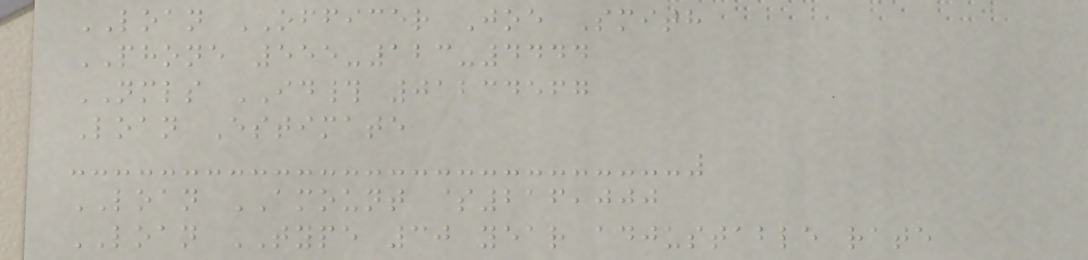LOAN OFFICER Joe Smith
PHONE 555-123-4444
NMLS ID# 01234567
Loan Estimate
LOAN AMOUNT $216,000
LOAN TYPE 30 year adjustable rate
